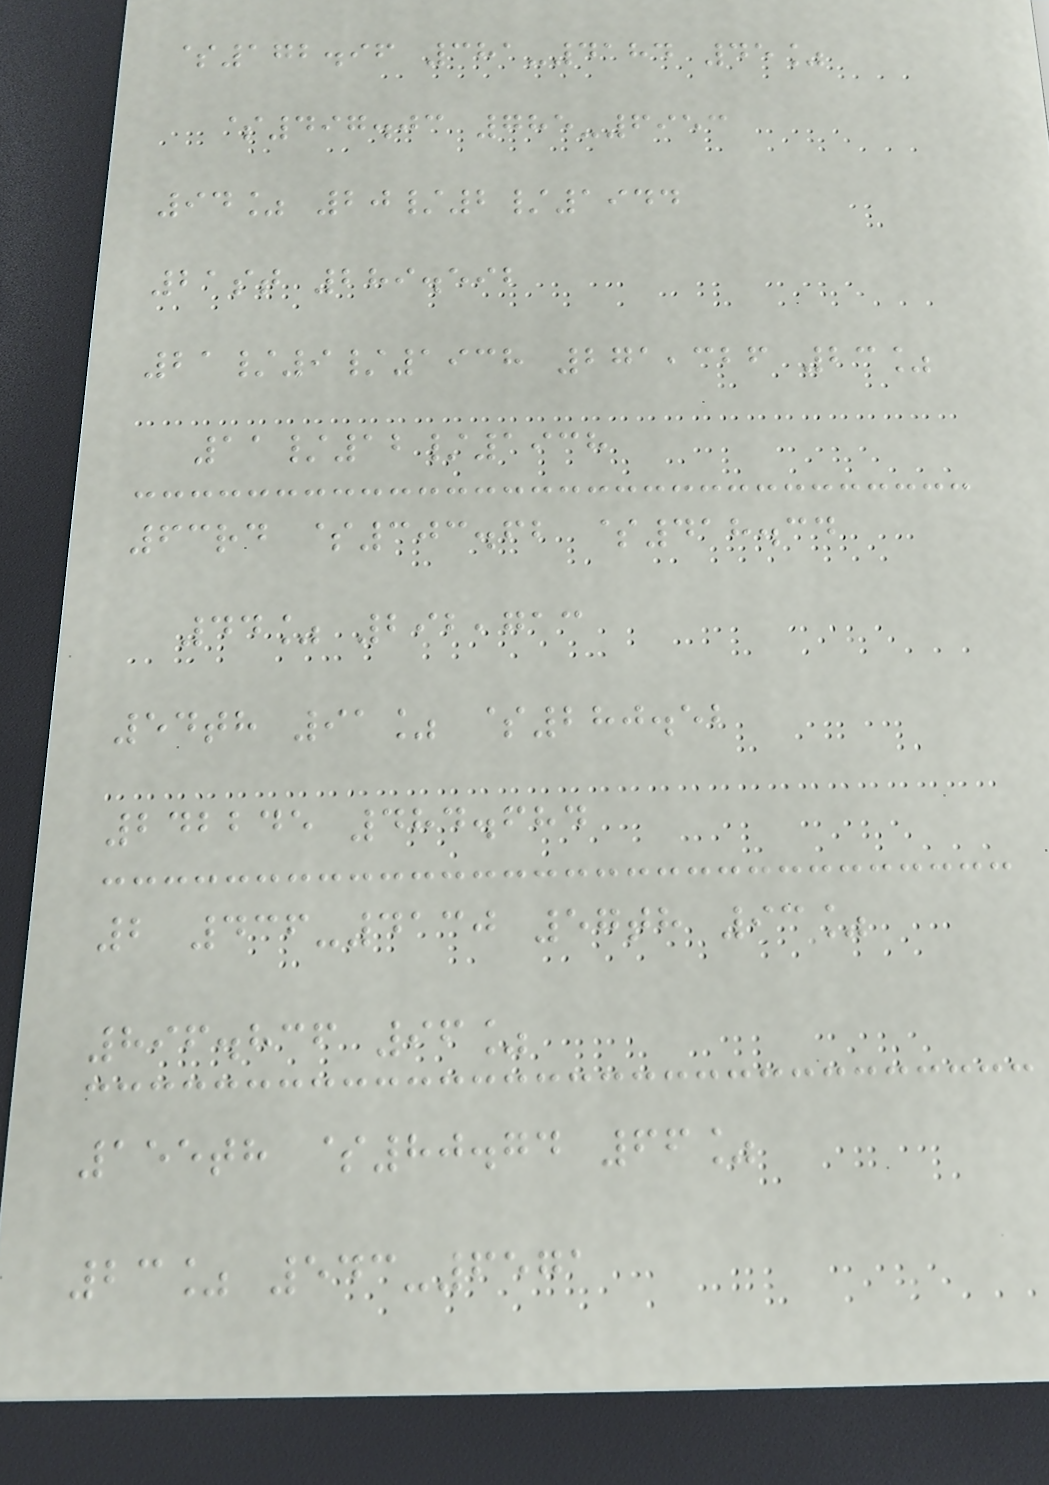$172.96 381-4184 45%
$497.03 785-6953
94% 20/2/1944
21st 289.592
21/9/1938 271,326 23%
11/12/1938
63rd $303.62 $418.34
44% 292,713
54th 91% $280.52
242245 484.684
2 436-4130 57th 93%
896.836 96%
155th $80.74 66%
23% 543-6571
